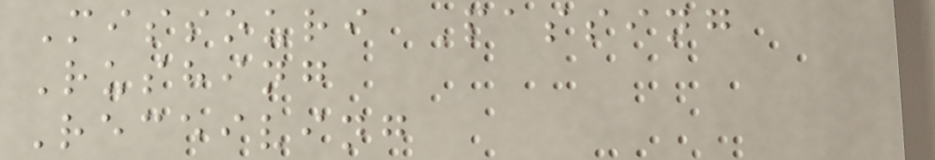Missouri Passing
Rushing
Receiving
